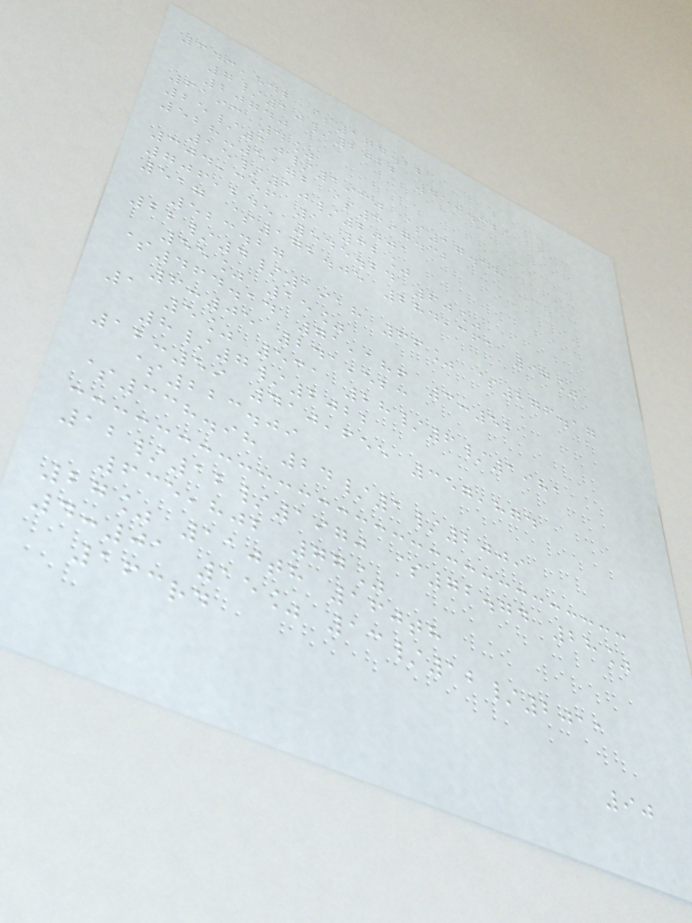343,542 $174.22
7/10/2022 450.321
20740
6193 4%
25/10/1930 $17.48
528-5172 $397.32
15/10/2001
304,356 1 32%
706,245 545.24 60%
517 $172.05 284,361 97%
523.27
22/4/1918 66% $276.17
55% 15%
$464.14 71,186 3:52
6:05 241,523
1 5% 531 28/6/1981
8/7/2022
12:59 410,655 357,874
$223.09
$338.98 24/1/2009
12/12/1970 $72.74 28%
635,802 77%
27% 110th 160th
4:01 15% 13/12/2011
163rd
90
